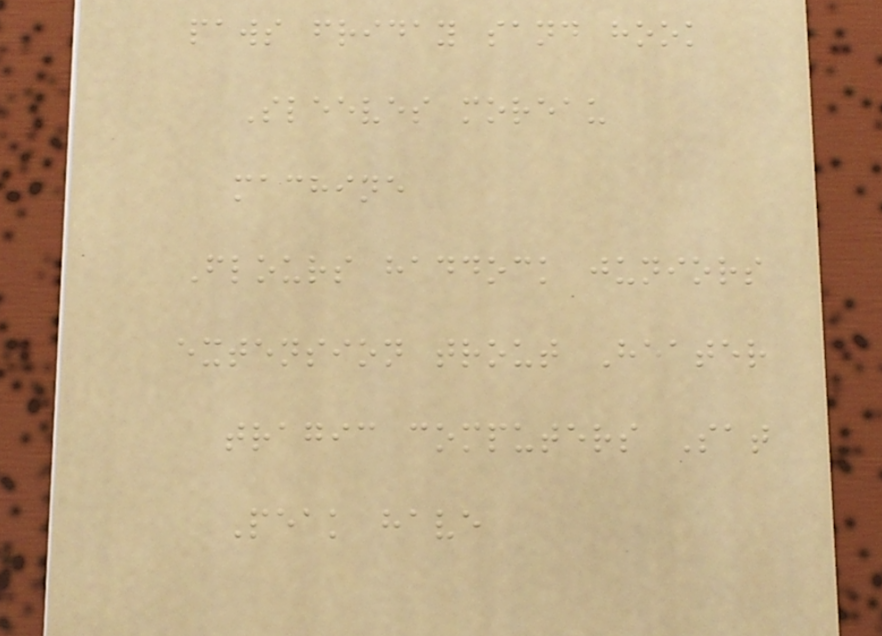paws friday sand hook
Sleeves moreau
machine
Flours haddock juniors
extension trout Heater
tragic computers Sat
Peak have
